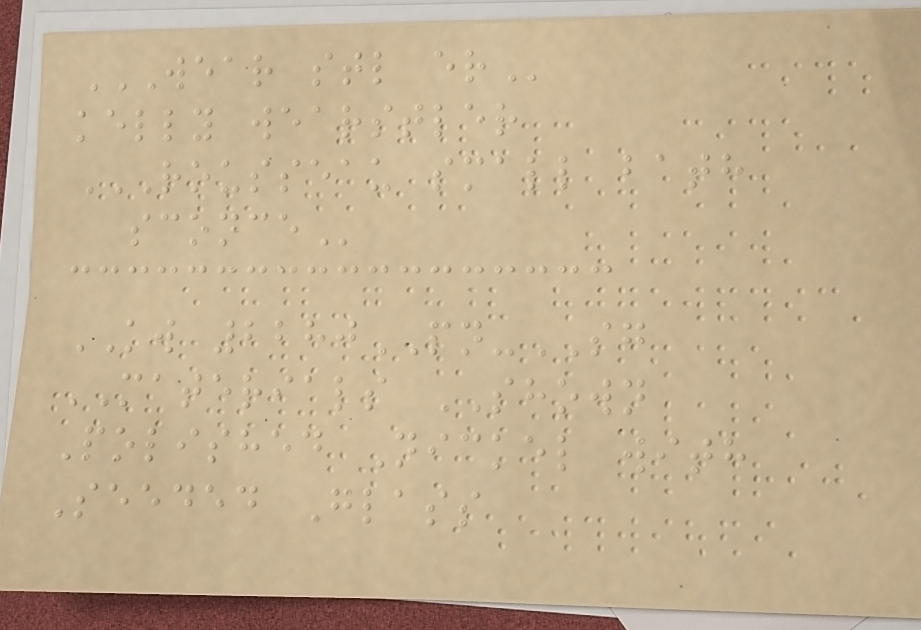WEAR STL ER
kelly wearstler
ROUSSEAU SMALL BATH
SCONCE
KW 2280PN-SG
MATERIALS SHOWN
Polished Nickel with
Seeded Glass
